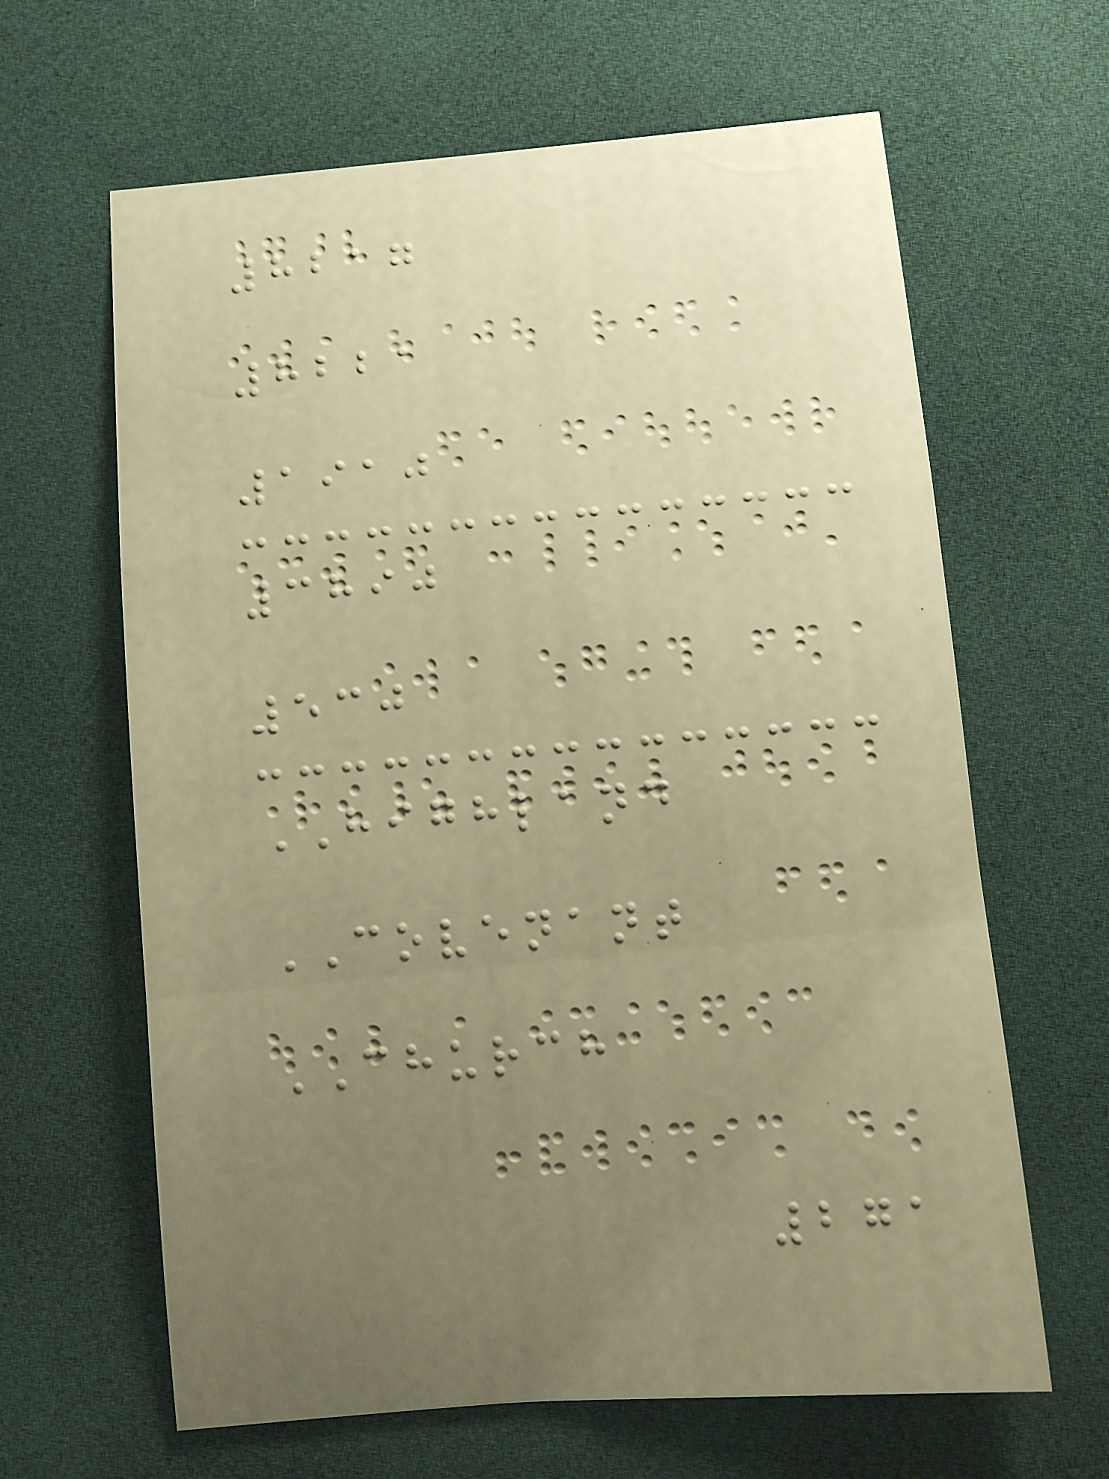8217
8221
1910
3890
530
HIGHLAND
COVENANT
CHURCH
271
